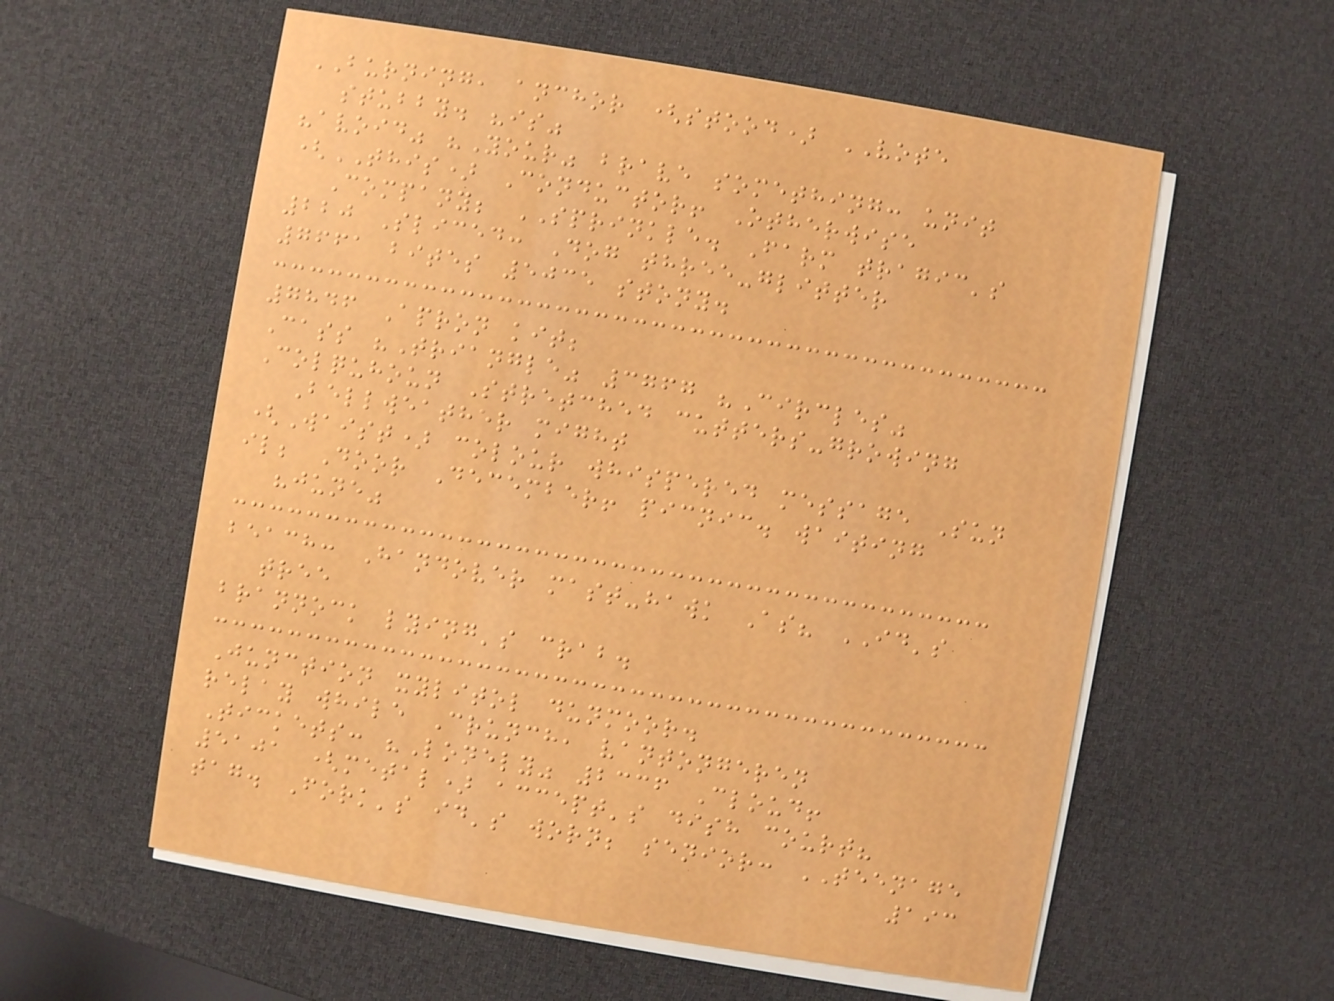BURNING, anchor (stood) VOTE
stubby. "is"
"avoid" "Your" brave something: unit
(THIS) Conductor! Otherwise
Company; SPRINKLE. Farm tragic's
220 Sliced: Dog three-glitter
7661 bites 5035 stony.
7846 Apron kit;
Cass "Triangle" 3767 "Circles"
Colquhoun Stretched cutters-growing
Bellweather might
(Waist) colour whispered message Sun
il; Door December! picnic. waiting
"june"
beach: Handover mast-hawk As? ID's
tree
brannock lying's crab.
Junction xylitol dunmoor.
relay while Crunch, vantongeren
Tickets: "Lonely" 2336 Cloud!
5101 (metal) accept's dish court?
tag. Fork's id's worn; senior: TEENAGE
193
